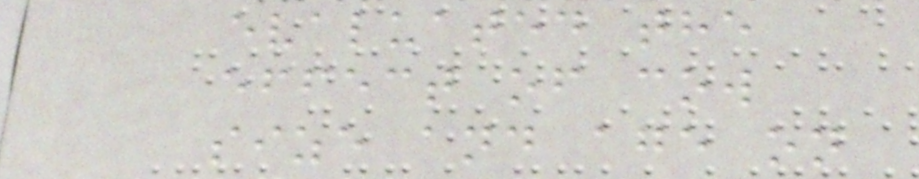evaluated the
effect of cow
size and age on
